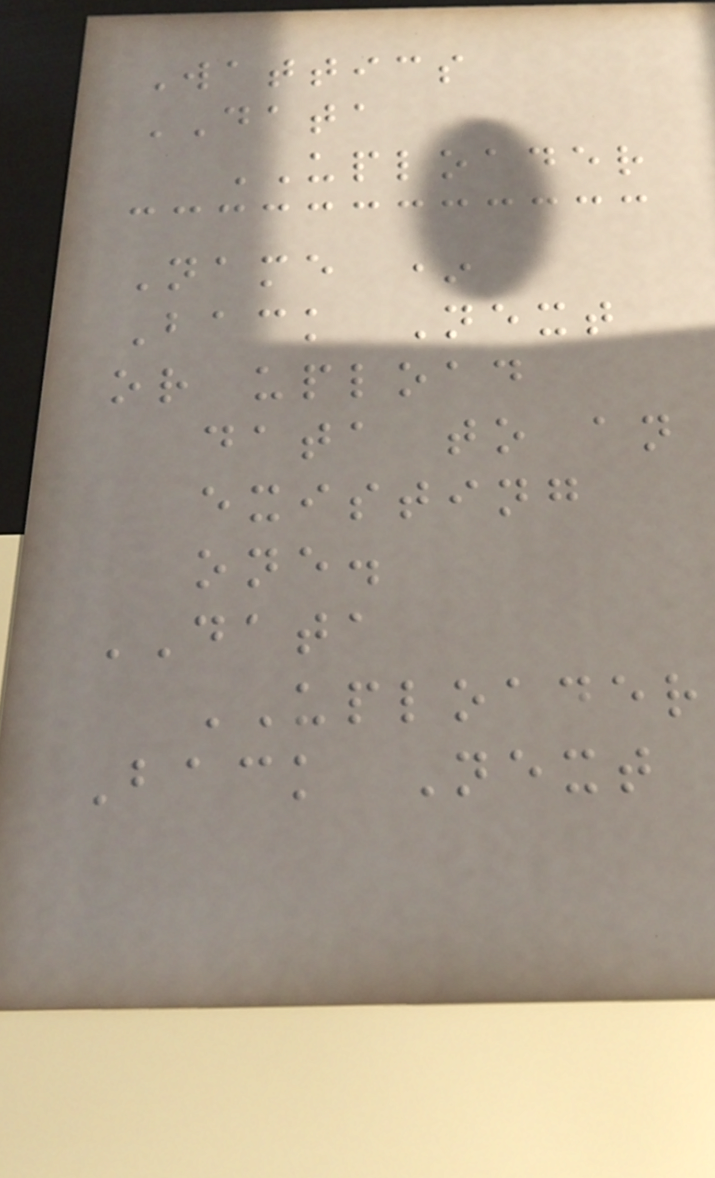Wattics
DATA
UPLOADER
Name *
Back Next
or upload
data to an
existing
one.
DATA
UPLOADER
Back Next
